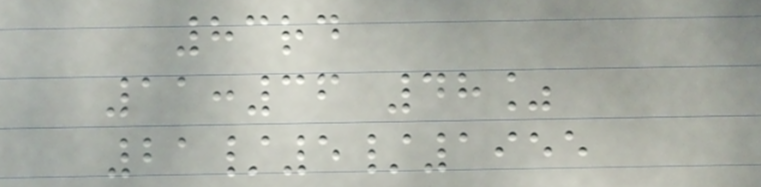83rd
11:36 48%
21/5/1955
